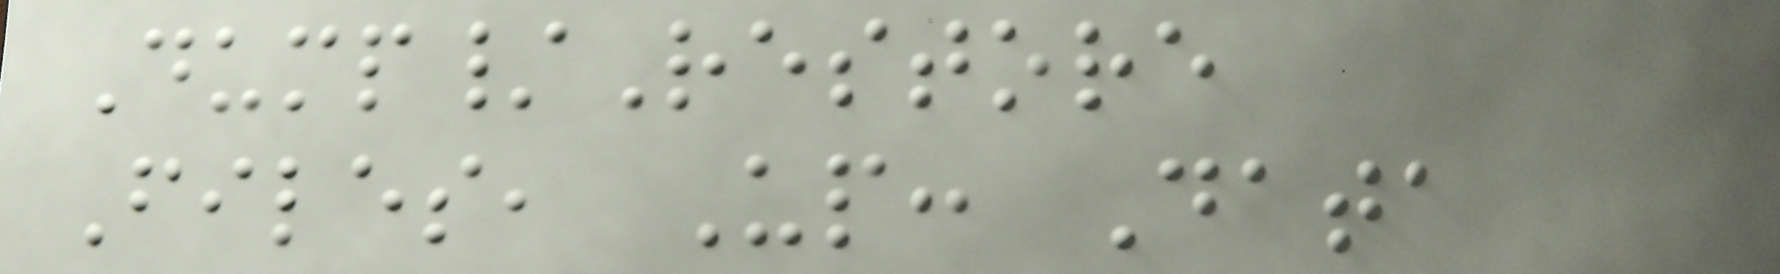Dump/Restore
Files, Up: Data
